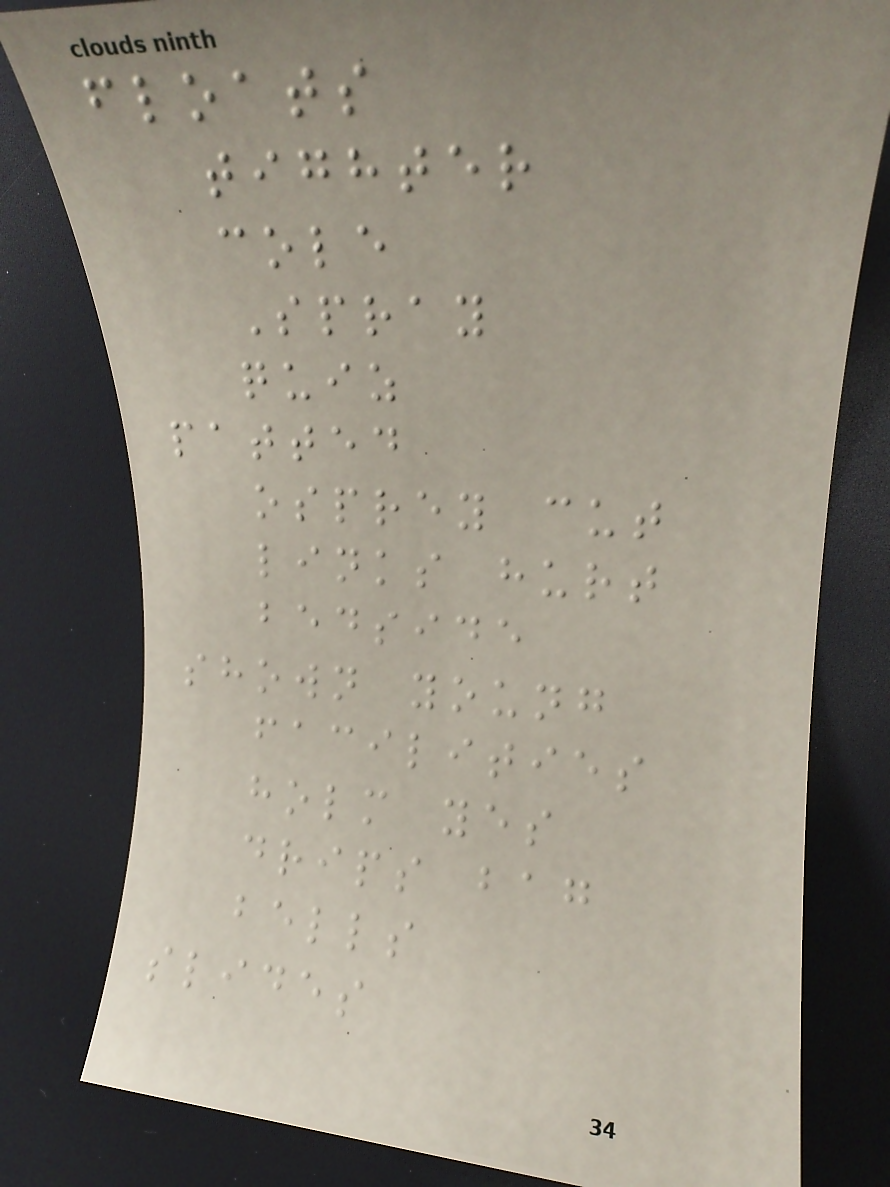floats
tighter
cole
Spray
quiz
patted
osprey cut
links hurt
bedside
shown young
facilities
holm yes
drips bag
bells
slides
